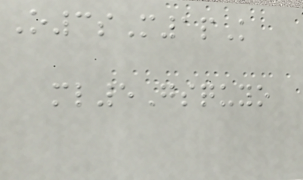O3sM1pK
ml5Gsquyo
